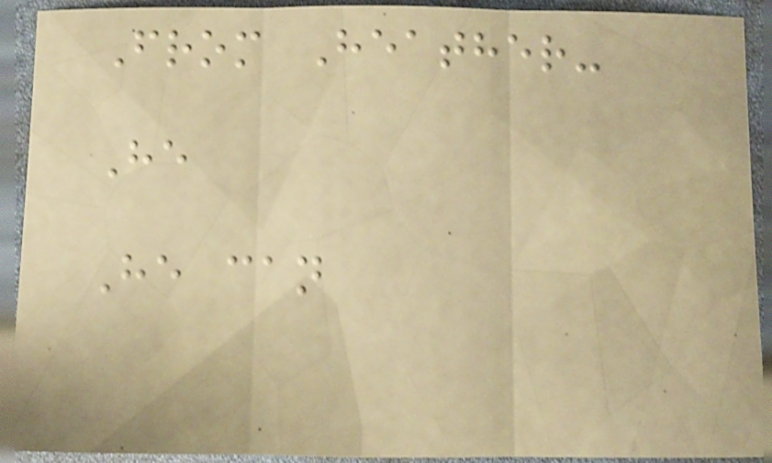From Heather-
He
He can
